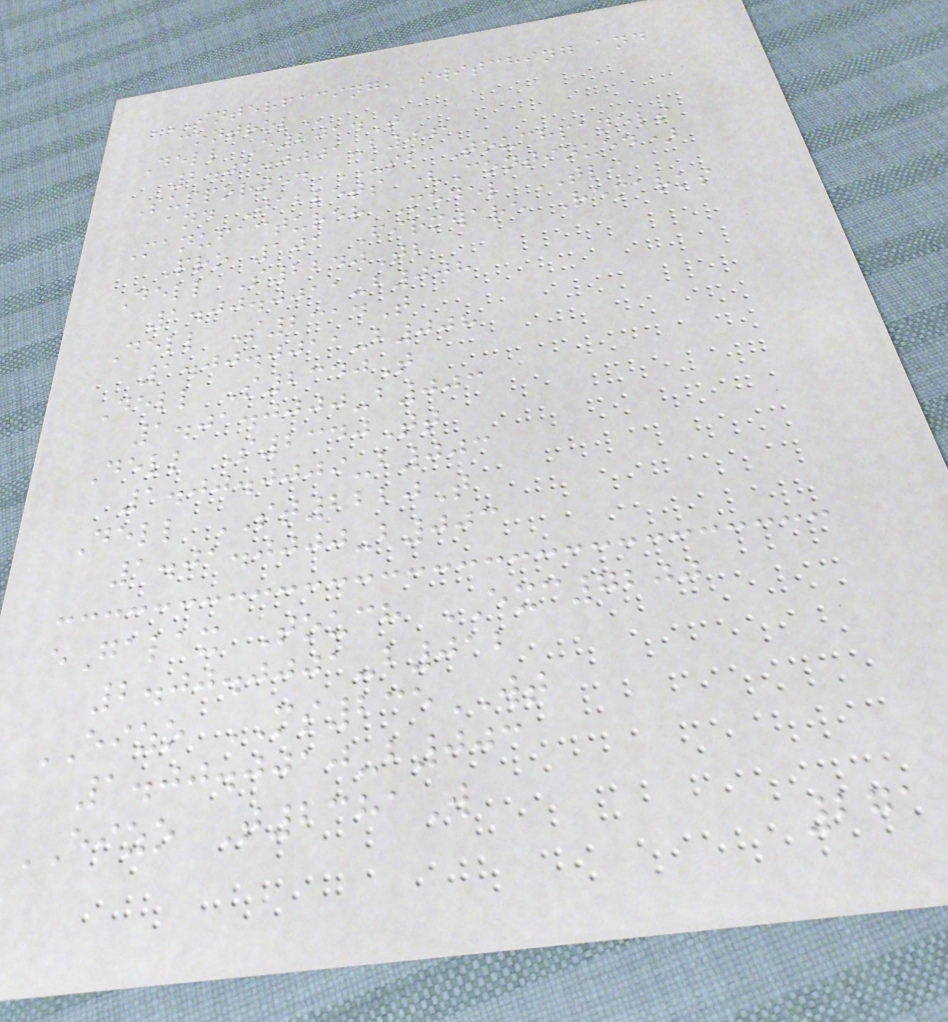INTERFACING, SWITCHING AND
CONTROL
Dell E2014T
2.01.0001-b001
Supported USB Touchpanels
and Tablets (Continued)
Manufacturer Model TLI
Pro 101 Firmware Remarks
Dell S2240Tb
1.00.0011-b008
Dell S2314T
1.00.0011-b008
Dell S2340T
1.01.0000-b003
Dell S2340Tt
1.00.0009-b003
Dell ST2220T
1.01.0000-b003
eGalax Touch EXC7200
2.00.0001-b012
EIZO MS235WT
1.00.0010-b003
EIZO T2381W
271
